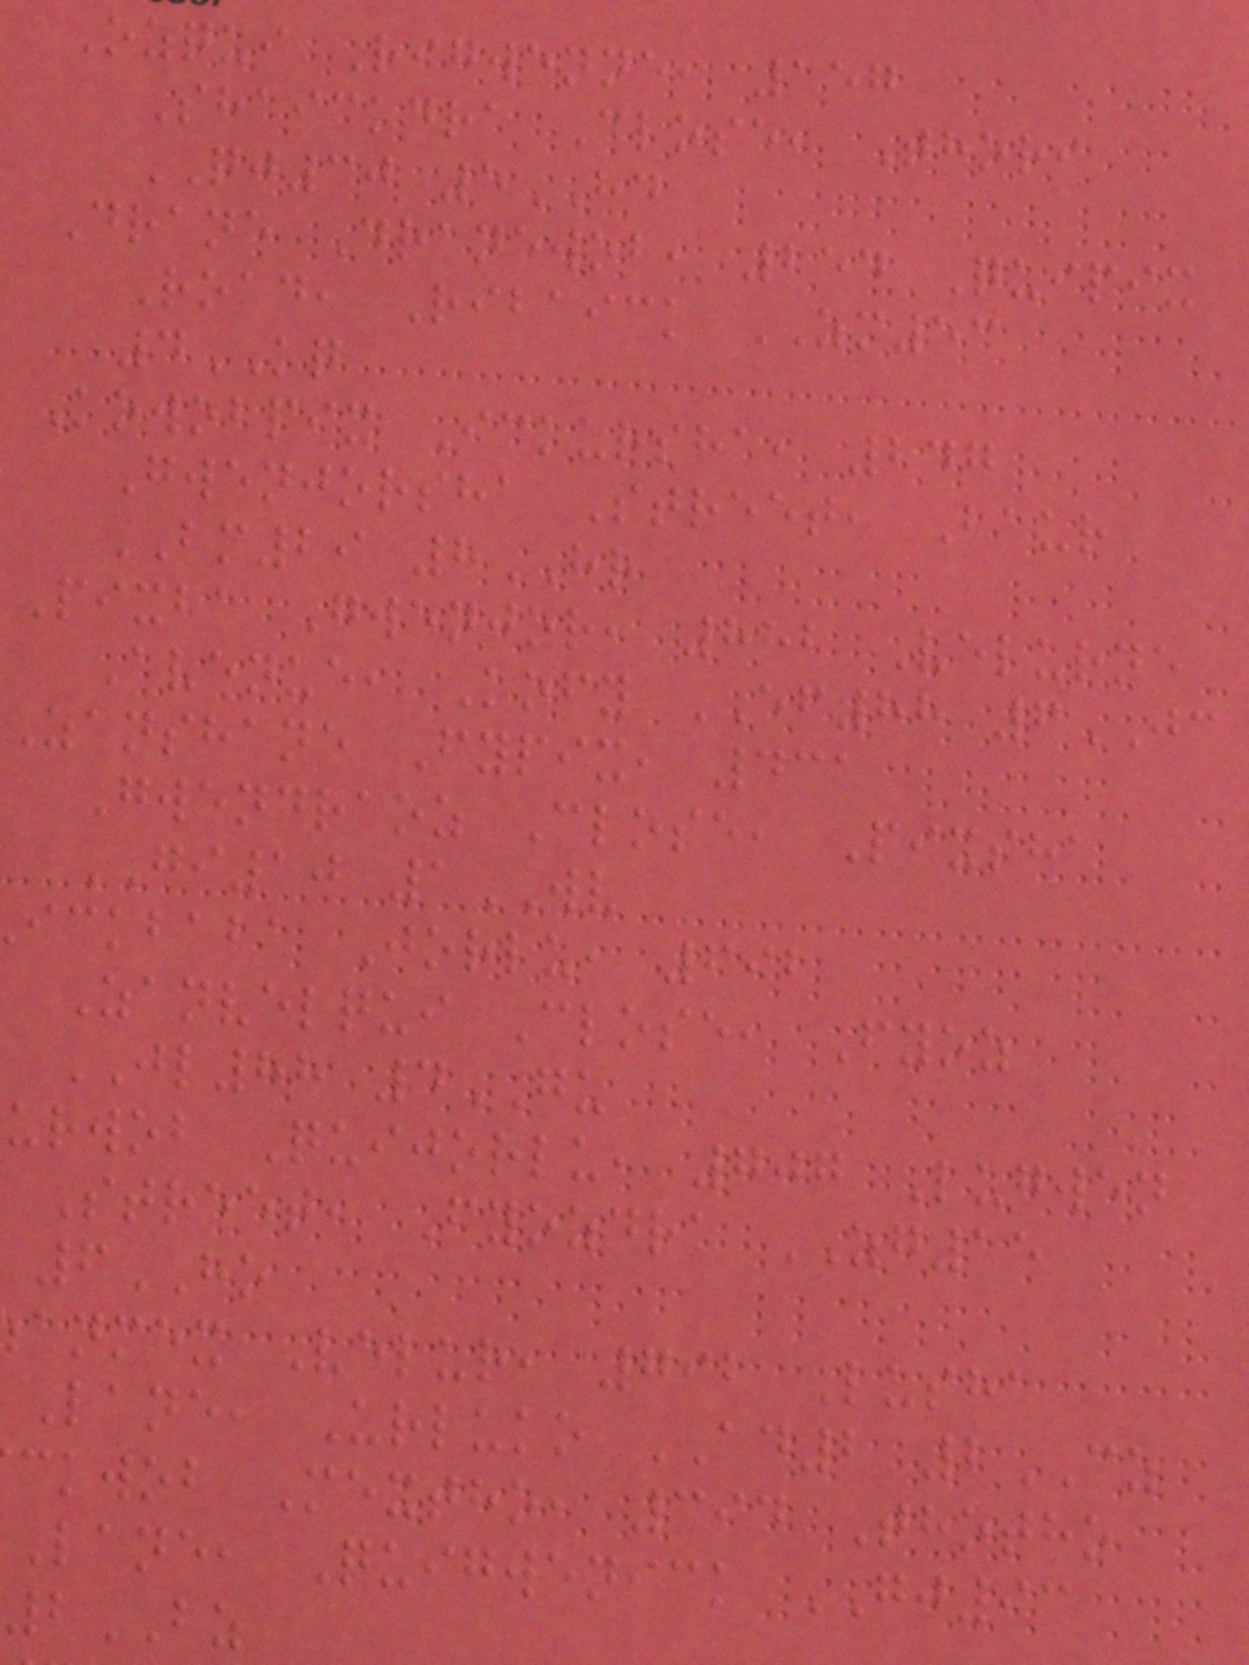Ozqui Rigwenne, 157
Shaickdra Close, Thori
QJ30 5HD
Drane Dranewob, 254 Quipix
Road, Ribaick ZM53
4KQ
Kowobpix Ickursha, 247
Gwenjorsha Street, Baur
BM29 8HR
Pixba Gwenjor, 882 Velurne
Avenue, Kofy EF88 6JC
Zanshane Fypix, 431
Gwendraoz Close, Pixsha
GI10 1WV
ickbaba Jorlu, 692
Zanvelqui Close, Fyoz
JL88 4GU
urwob Quijorlu, 707 Lugwen
Street, Fyozdra ZG15
6HO
anmex Velur, 792 Lusha
Lane, Urluko AD2 2CZ
ckwob Mextho, 394 Thotho
Lane, Quigwenick GJ93
2BZ
